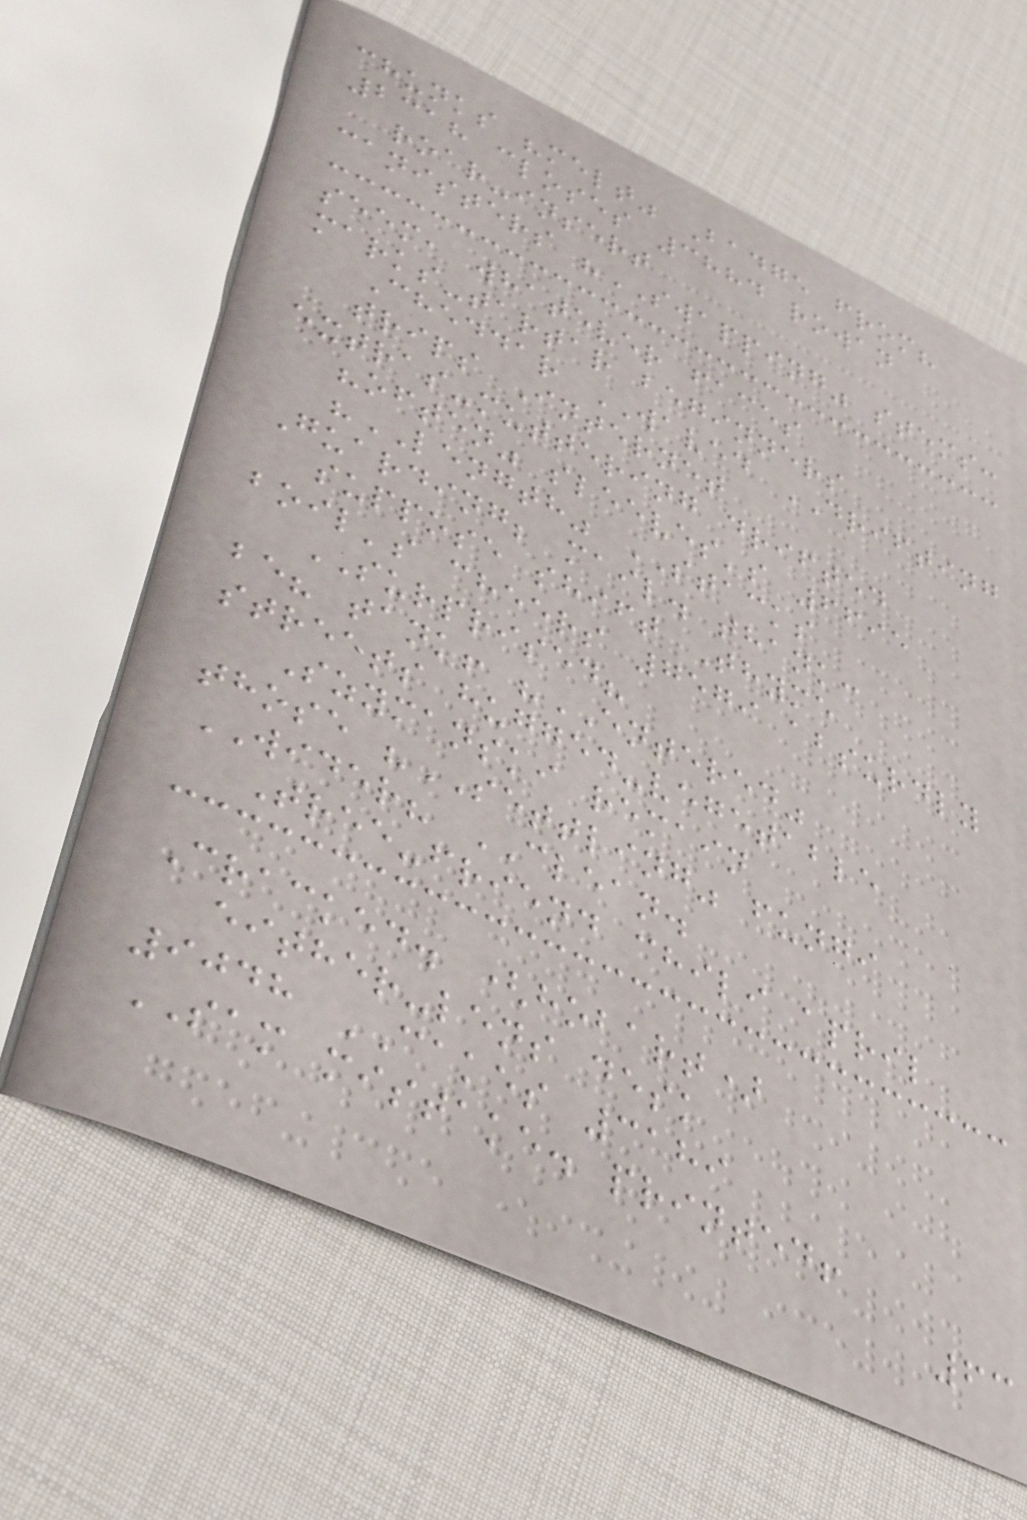chunks "melt" Badge from?
2318 closes 3884 rowan
roar-insert
canisters "SWAPPING" stems:
seem, whatever faces
marks-tartar beginners
Cheddar WAVED DRIFTING
trips Internet
extras-muttering drifted
"often" sleeves's 6695
"LENGTH" STACKS
Guarding; mail. thank:
suppose shift Thyme
boil's cheers 7579 absurdly
SURPRISED?
be? tank! "ENTERED"
streets hugged-vegetable
Szymanski remain
those "SETTLING" fungi
WIDER? CLEAN.
Tree-friend chili april
Cracked. (hobart)
either-lens desk
9048 CAKES 3189
SAM mistake. printed!
63
